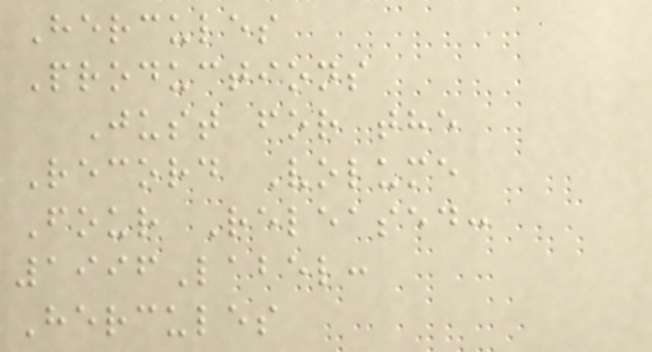Hercules
Productions
Just for the
Record Volume
Four Released:
1996Label:
Hercules
